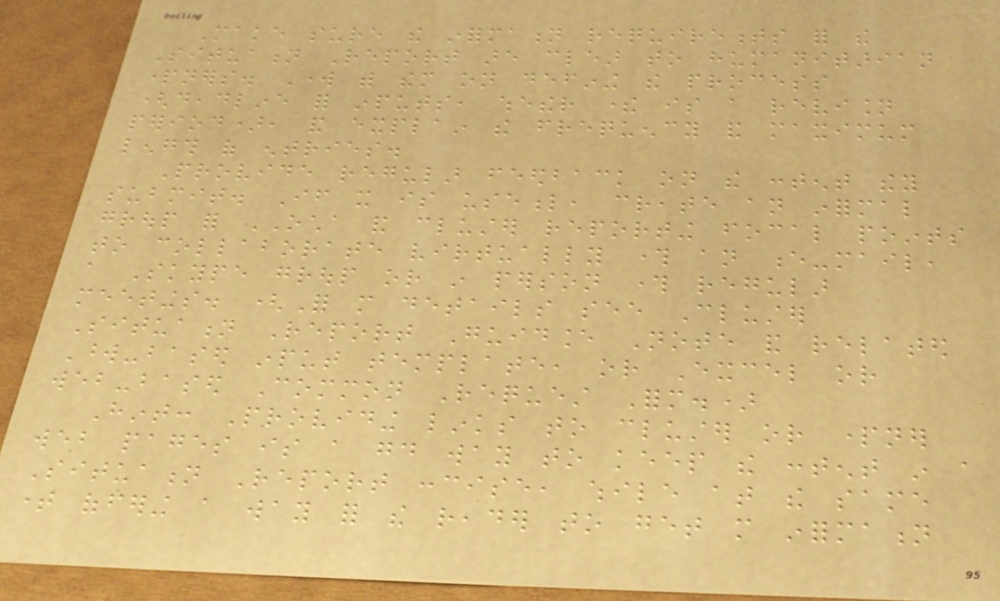Make sure the information requirements for the
Situation Report are clear to humanitarian
partners. Work with them on defining the process
(deadline for inputs, whether there is a revision
period), and explain the frequency and maximum
length of entries.
Provide regular feedback on the content they
submit. If it is useful, create an informal
group for OCHA and cluster reporting focal points
to collaborate virtually through an e-mail,
a Skype group or in person through regular
meetings. (For more details see Cluster
Situation Report Guidance Note and related
Word-based input template, or Excel or
web-based Common Request Form.)
Hint: Providing links to cluster or partner
web pages is a good way to keep the content in a
Situation Report concise, while at the same
time offering a way for the reader to get more information
